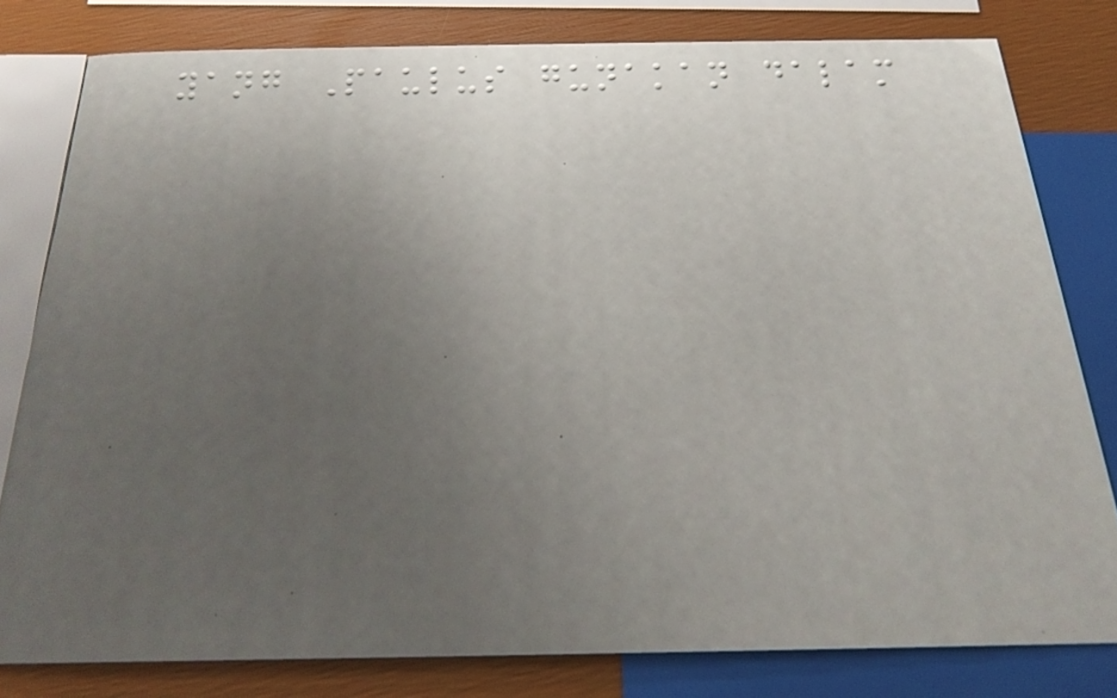yang Paulus gunakan dalam
